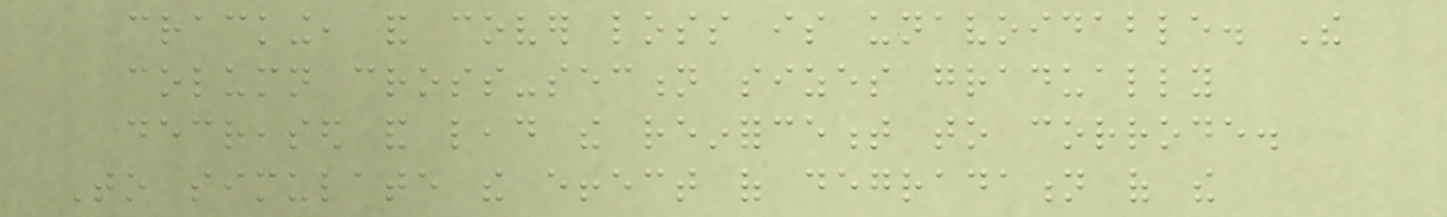cracking, and cover loss is unavoidable. The
column cross-section sizes gradually
decreased and lead the reinforcement to corrode.
To simulate the effect of degradation of the
